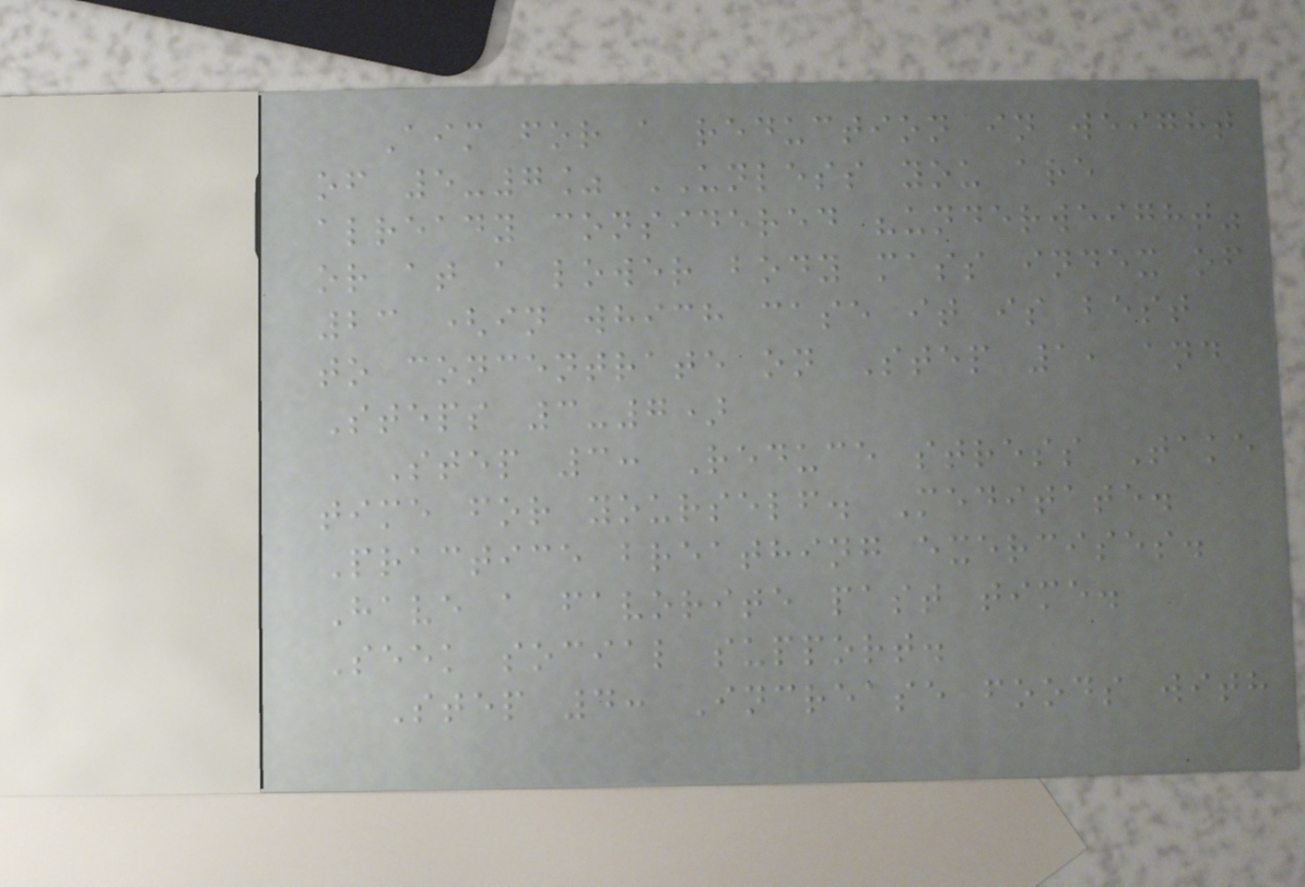Aim for a reduction in weight
of 5-7% UNLESS you are
already considered "underweight"
or at a lower body mass index of
23 (in which case it is best
to concentrate on Step 1, and
Steps 3-7)
Step 3: Reduce stress Take
time for yourself. Meditate.
Practice breathing exercises.
Have a favorite past time.
Seek social support.
Step 4: Increase foods with
